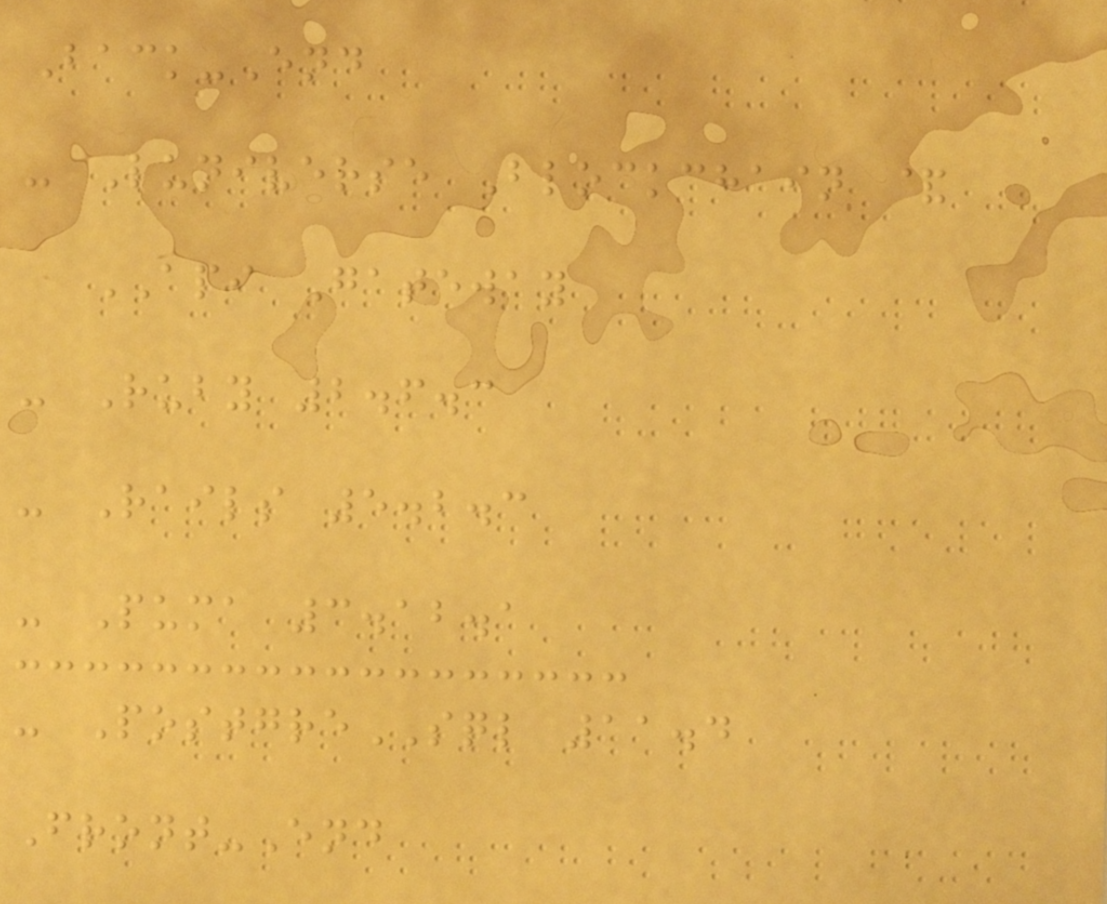Back-End
- Luniverse Blockchain &
API Gateway
- Ruby 2.6.3
- Rails 5.2.3
- Puma 3.12.1
- PostgreSQL 11.4
Front-End
